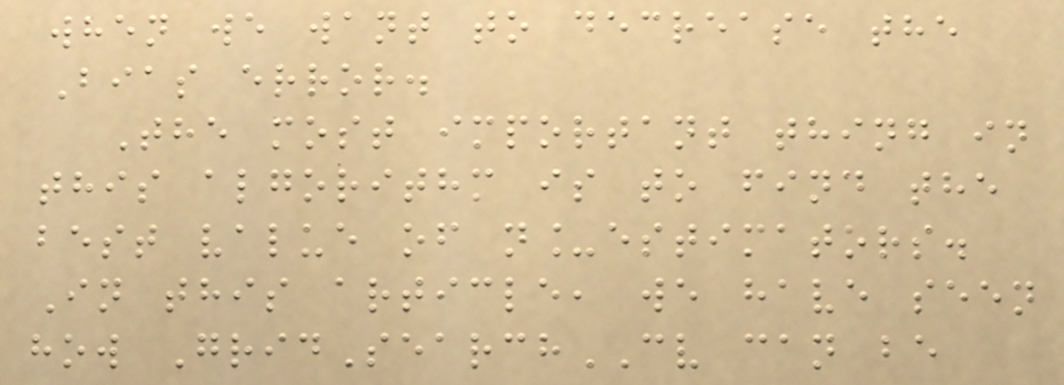when we want to decrease the
Bias error.
The most important thing in
this algorithm is to find the
best value of n_estimators.
In this article, we have seen
how GridSearchCV can be
